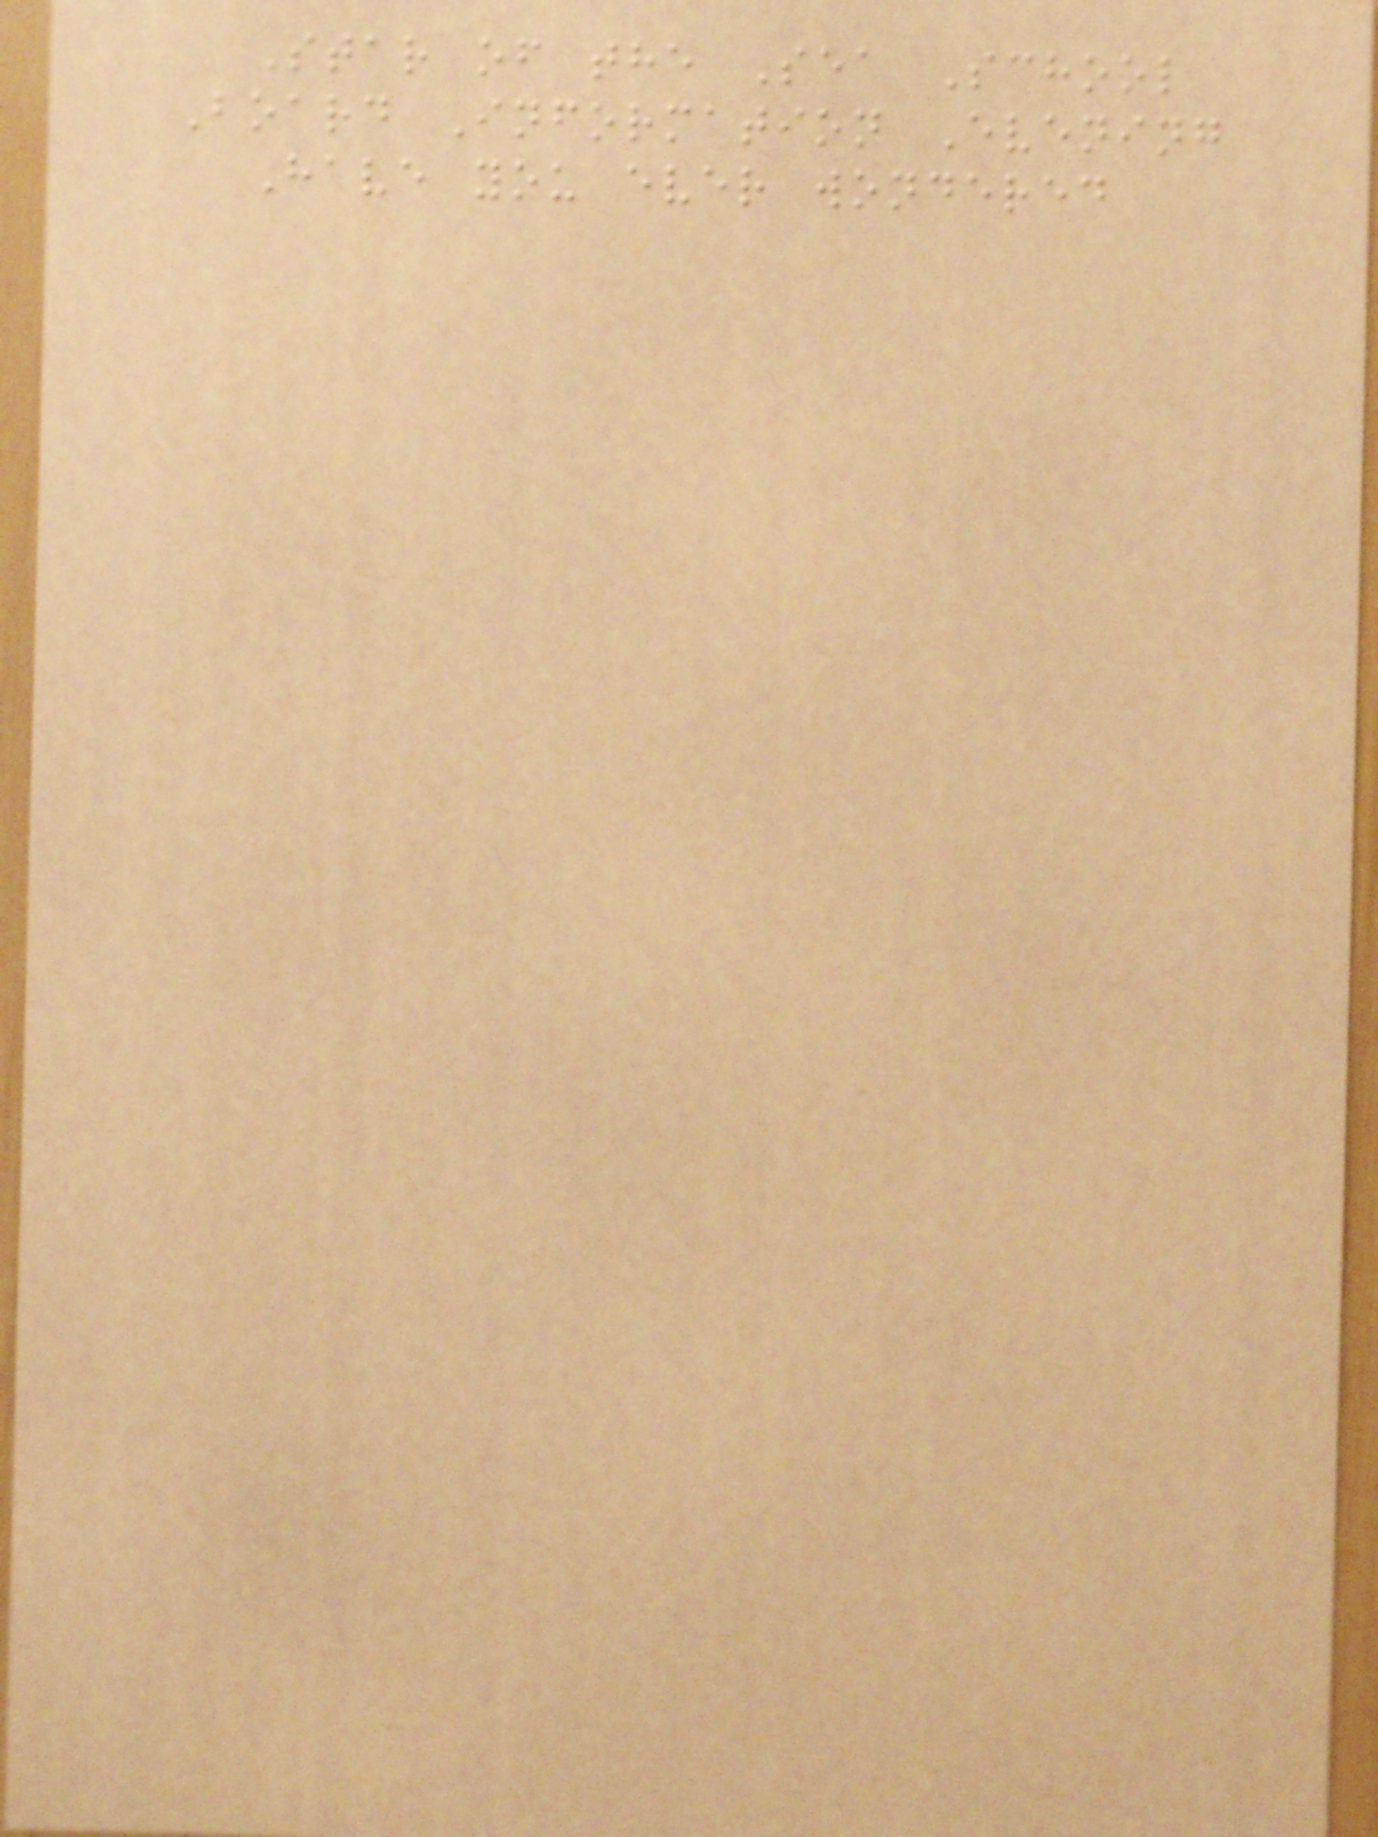Star of the Sea School
Board Information Evening
Have you ever wondered
